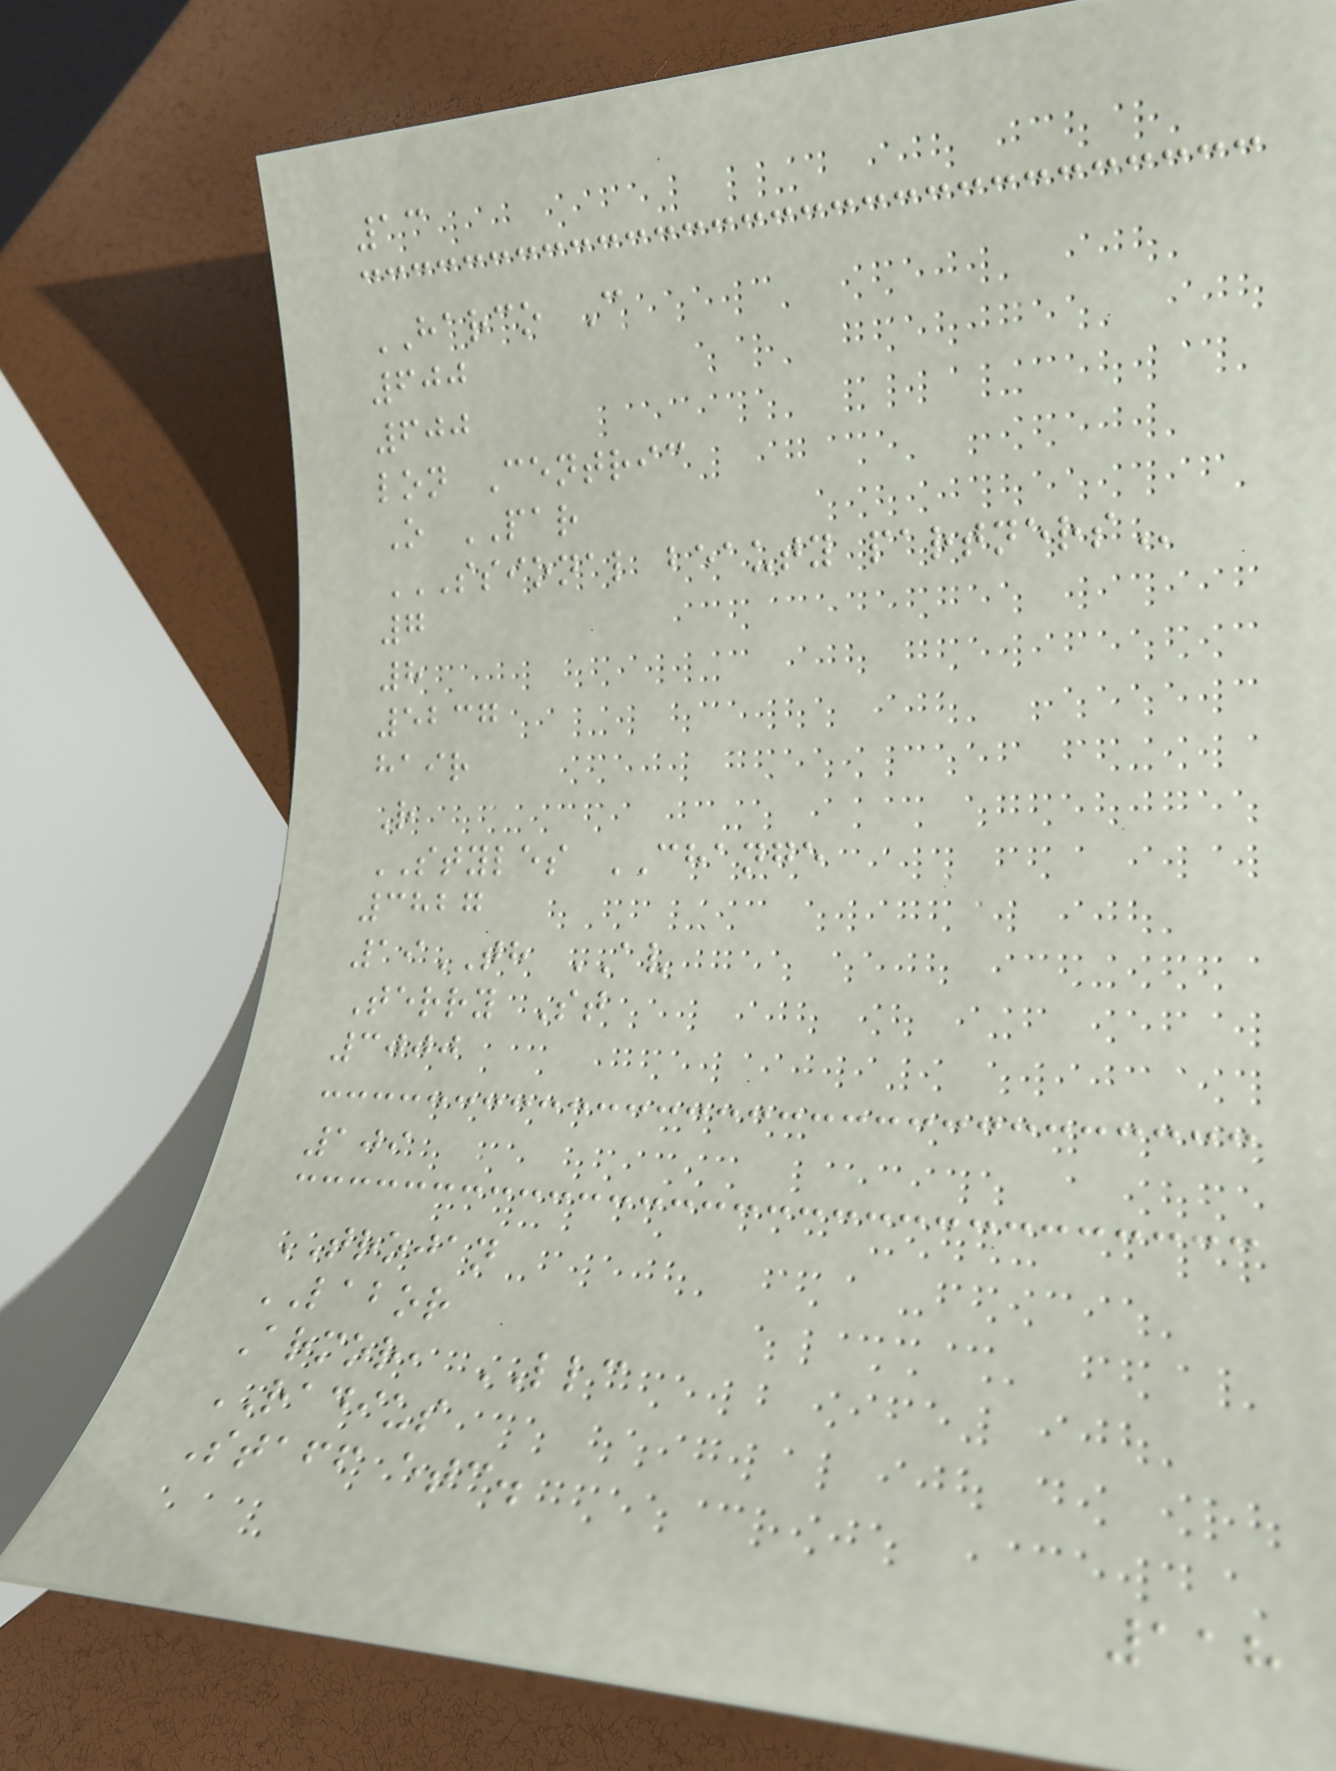13
HARCO C
600
600
lon Centric
O PAR
SSIONAL BEAUTY PARTNERS
7
8
5237
hair
R
STYLES CHANGE
3827
19TH AV
Terry St
3000
109
TROJAN
LABOR
Armor, LLC
RADIUS
Staff etc.
118
